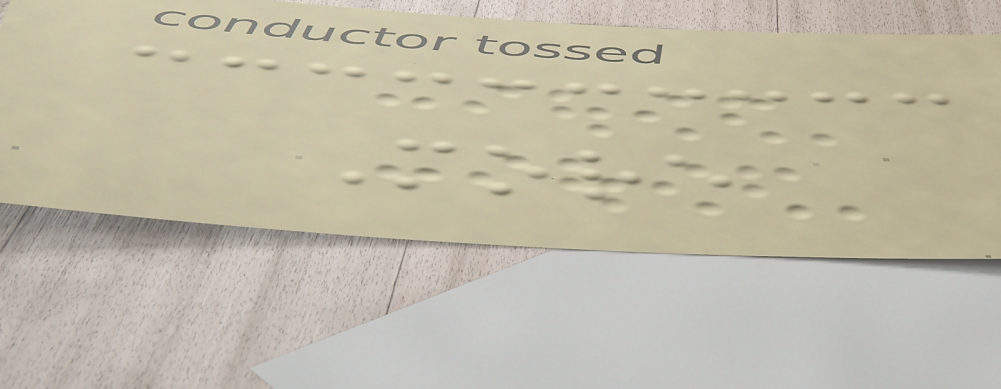More
